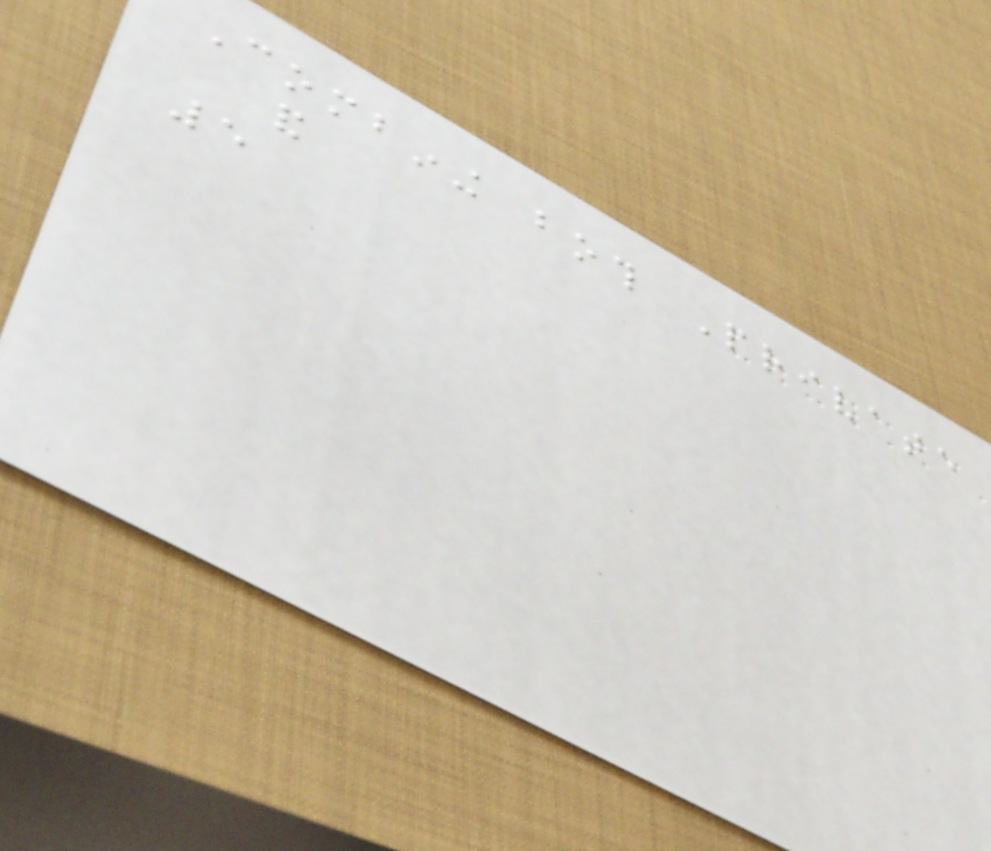Combining both Private
and
5
